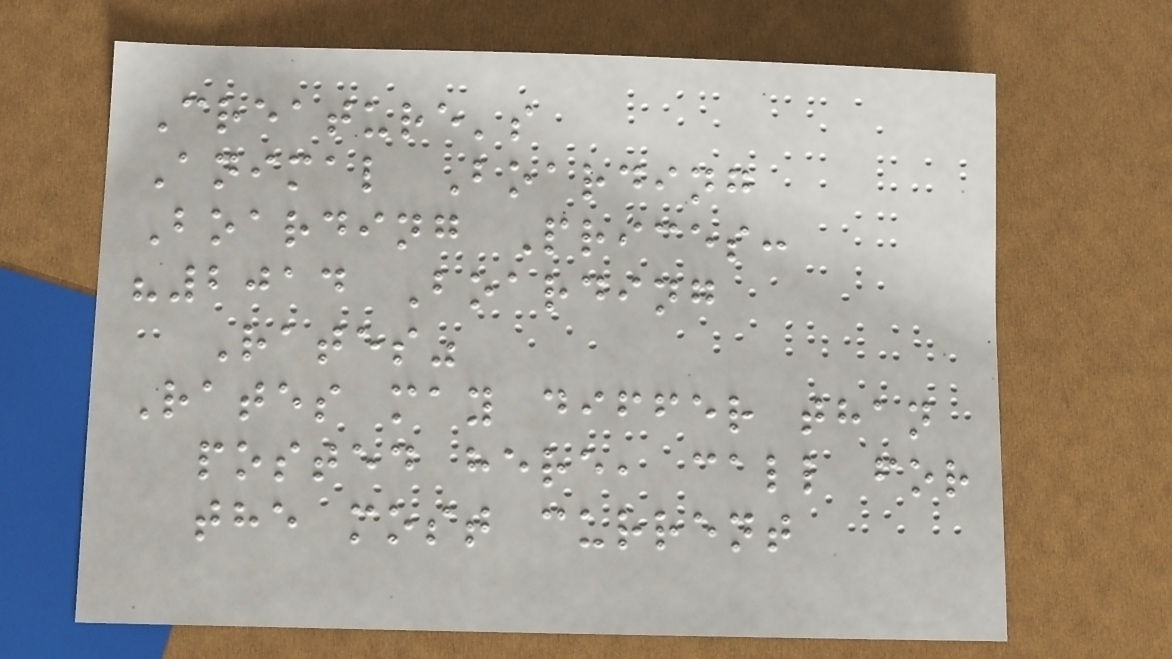Creature's
Animal Boarding
Boarding Prices:
"2014 Boarding
Rates"
Rates may differ than
posted here, call for
the most current
